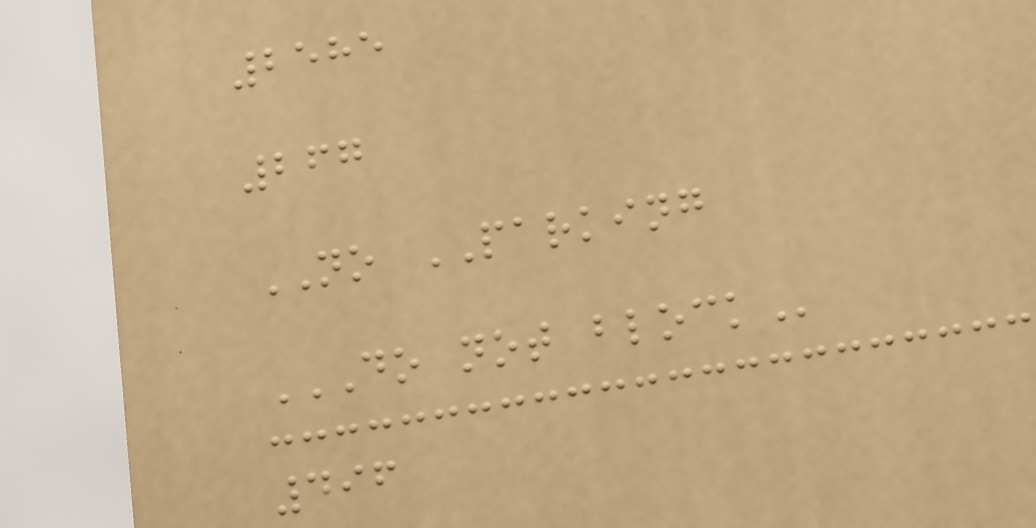2585
267
NO PARKING
DO NOT BLOCK
496
